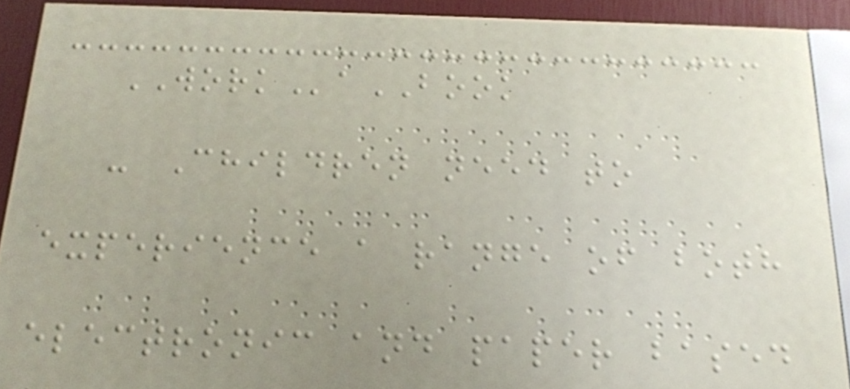WORKaBOOK
- Children need to
experience a range of both
electronic and paper based
